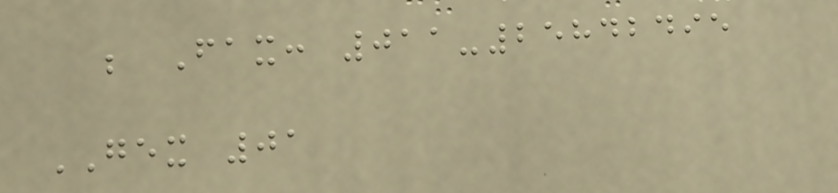; Fax: 011-25842495
GEX 01
